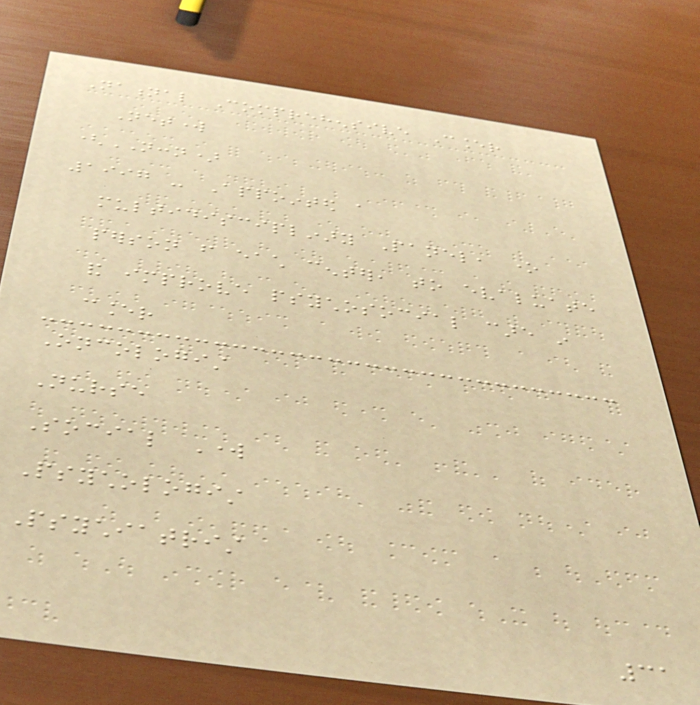National Comprehensive Cancer
Network
(NCCN)
1997 - Appointed a
multidisciplinary Panel, one
person from each center, to evaluate
and improve psychosocial care in
cancer
Oncologist
Nurse
Social Work
Psychologist
Psychiatrist
31
